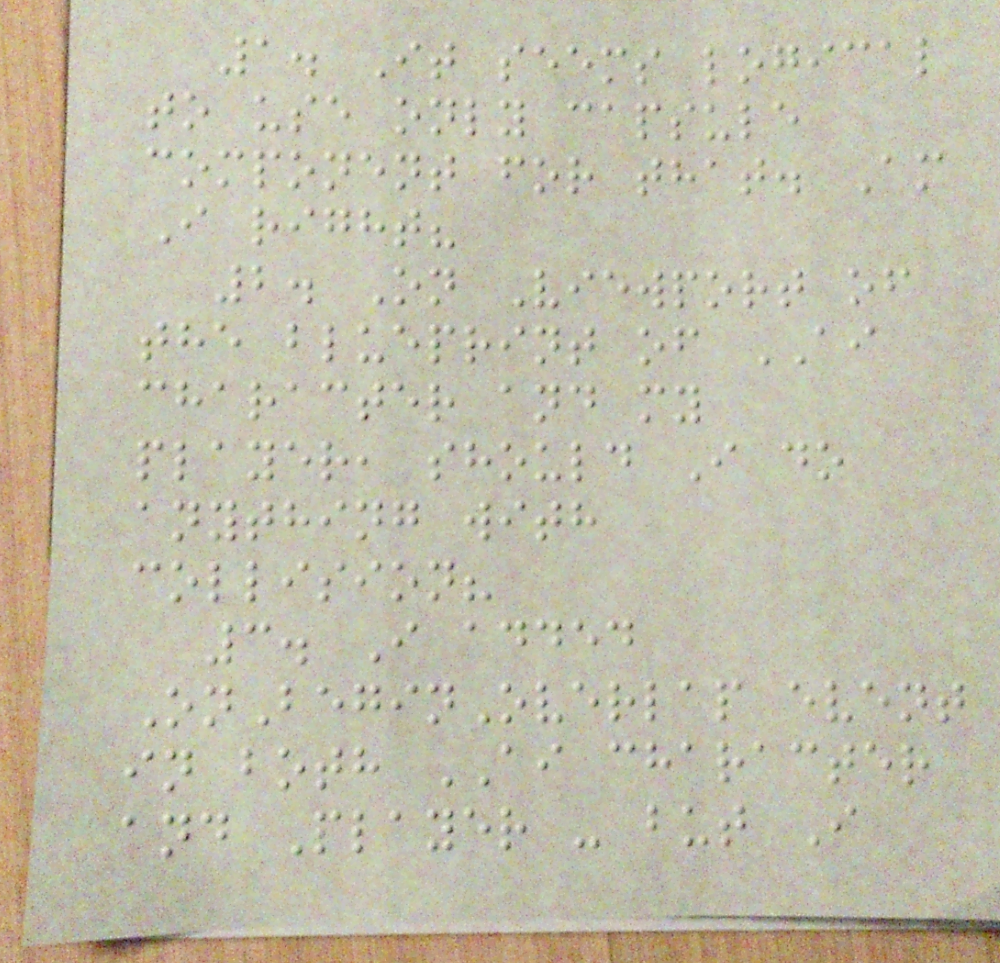1. It seems logical
to use only capsule
component for that. Am
I right?
2. On Viewport of
the blueprint of AI
character and my
player, should I do
anything with
collision?
3. I added
OnBeginOverlap event
in both AI character
and Player - but I
